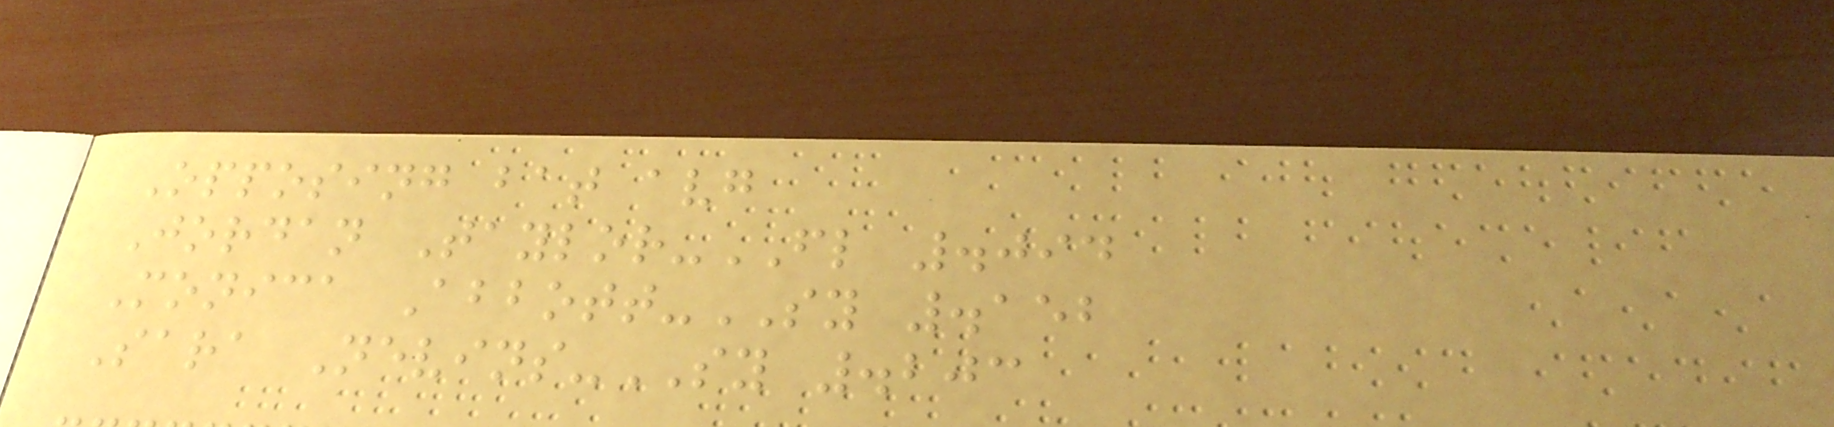Opposing bat avg
Jordan Taylor-FL .094
Monica Abbott-SY .152
Sara Nevins-SY .203
